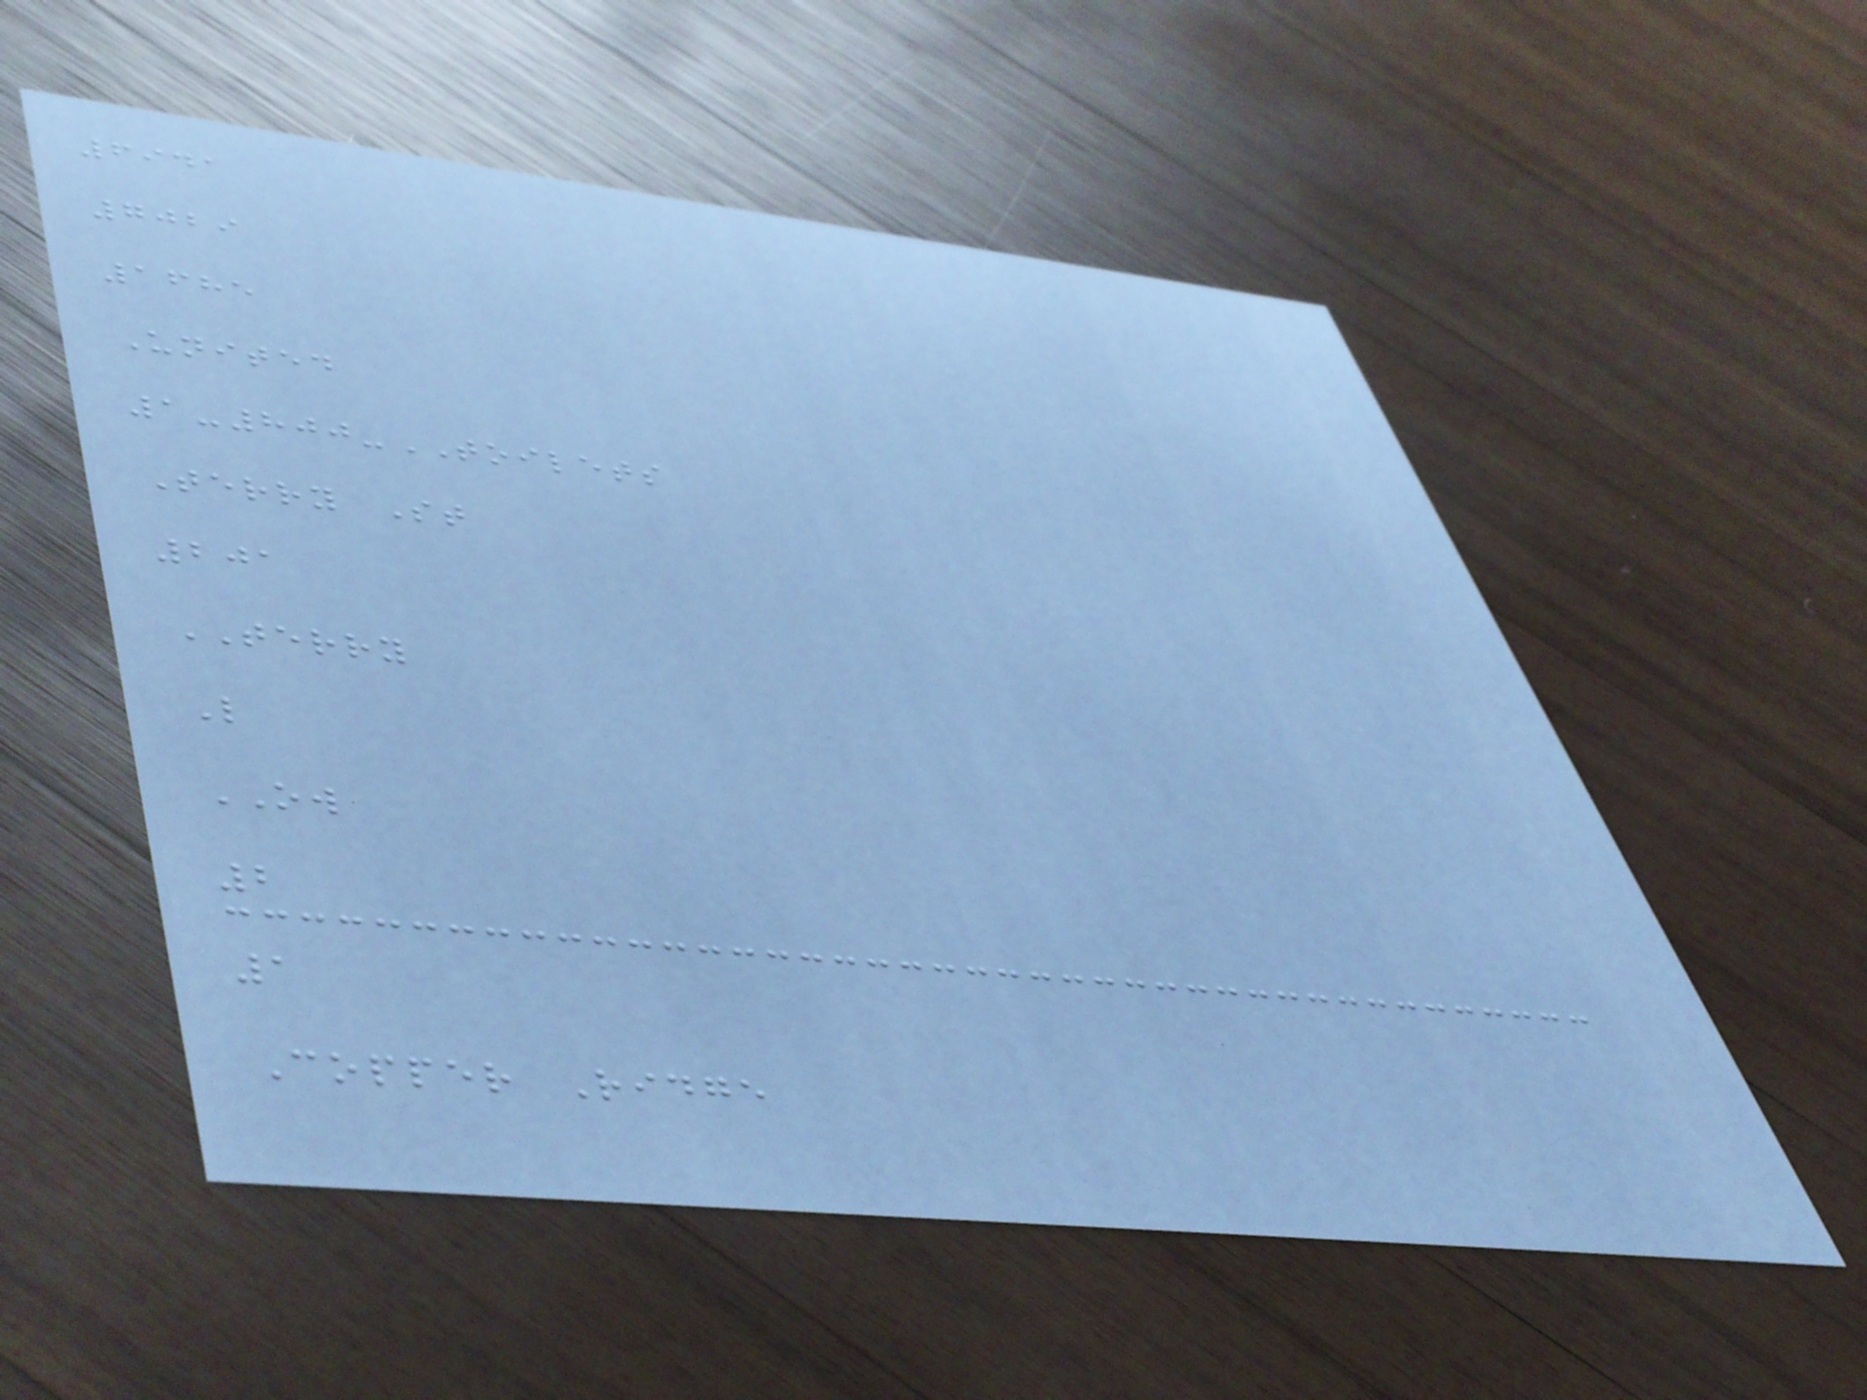6941
7029
1685
United
1-800-TOILETS
Terry St
201
TERRY
L
OW
2
1
Copper Ridge
